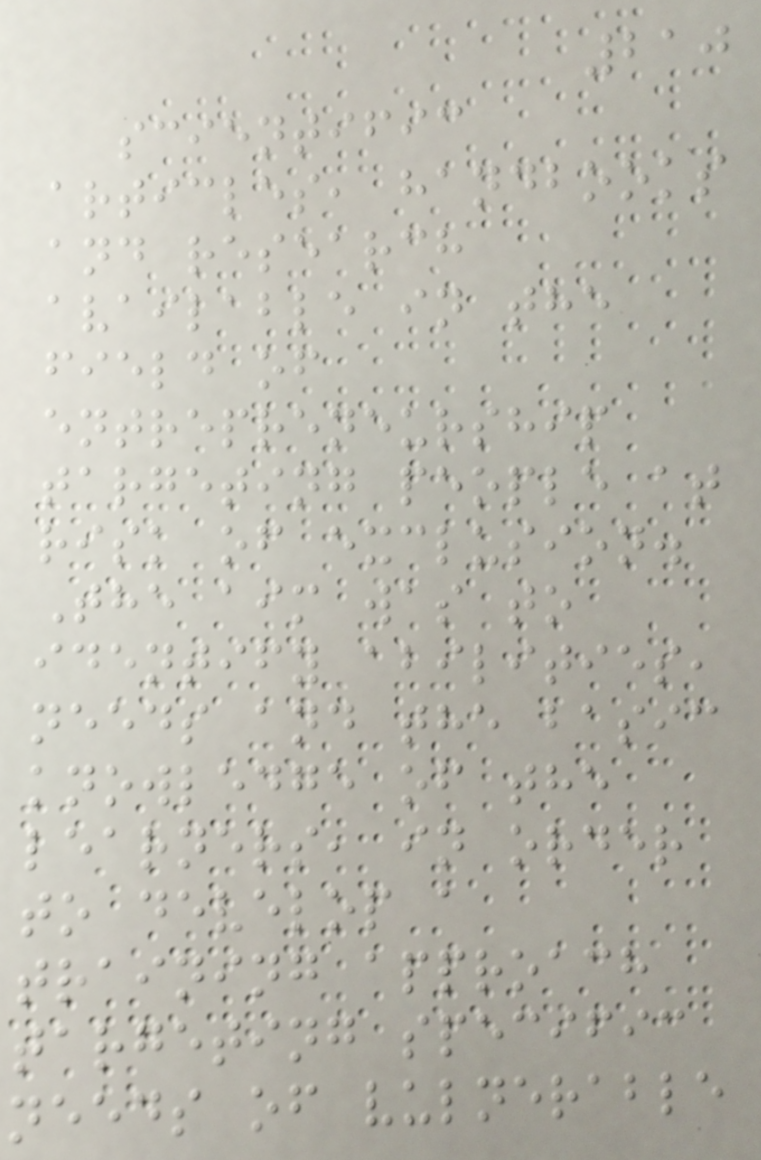210
scientific
articles, handbooks
and research
available in the
field of
entrepreneurship
targeting people at
risk of exclusion.
The aim was to
identify abilities,
needs and the basic
knowledge of the
learners, in order
to develop a
training approach
targeting specific
needs of vulnerable
